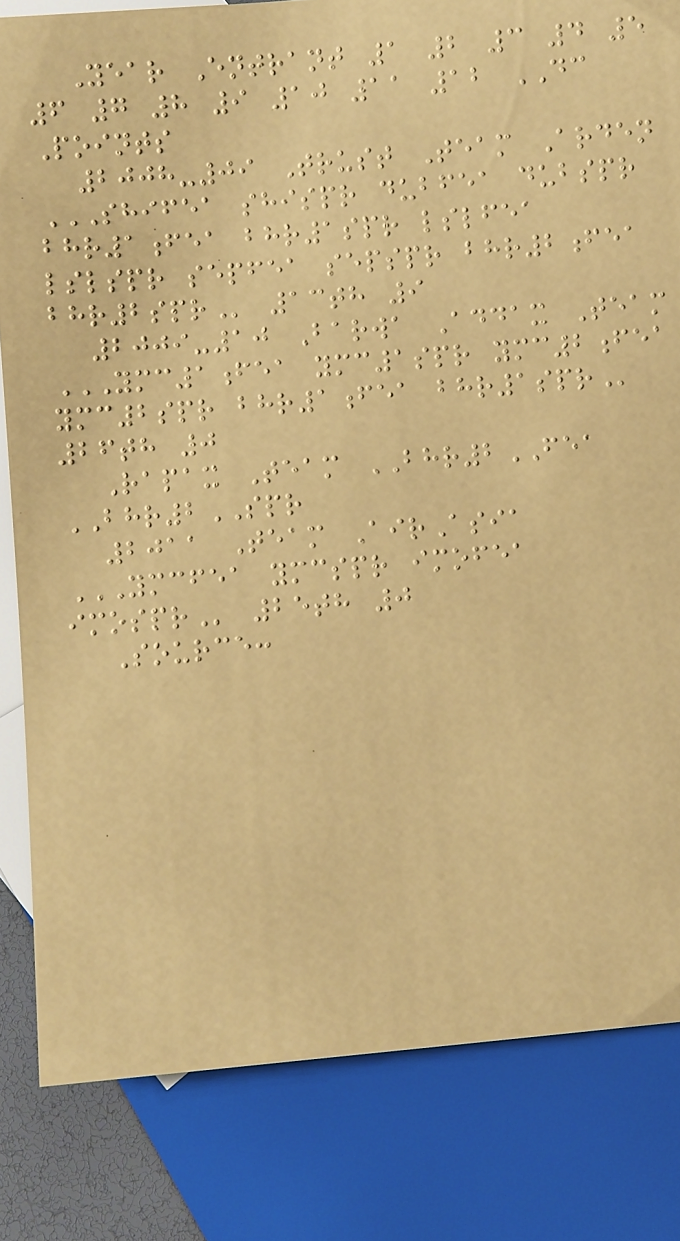Year Entrant 1 2 3 4 5
6 7 8 9 10 11 12 DC
Points
2008-09 Trust Team Arden
SHIFEA SHISPR DUBFEA DUBSPR
BHR1FEA BHR1SPR LSLFEA
LSLSPR SEPFEA SEPSPR BHR2FEA
BHR2SPR 13th 9
2009-10 Barwa Addax Team
YMC1FEA YMC1SPR YMC2FEA
YMC2SPR BHR1FEA BHR1SPR
26th 0
Rapax Team BHR2FEA
BHR2SPR
2011 Team AirAsia
YMCFEA YMCSPR IMOFEA
IMOSPR 25th 0
Source:
